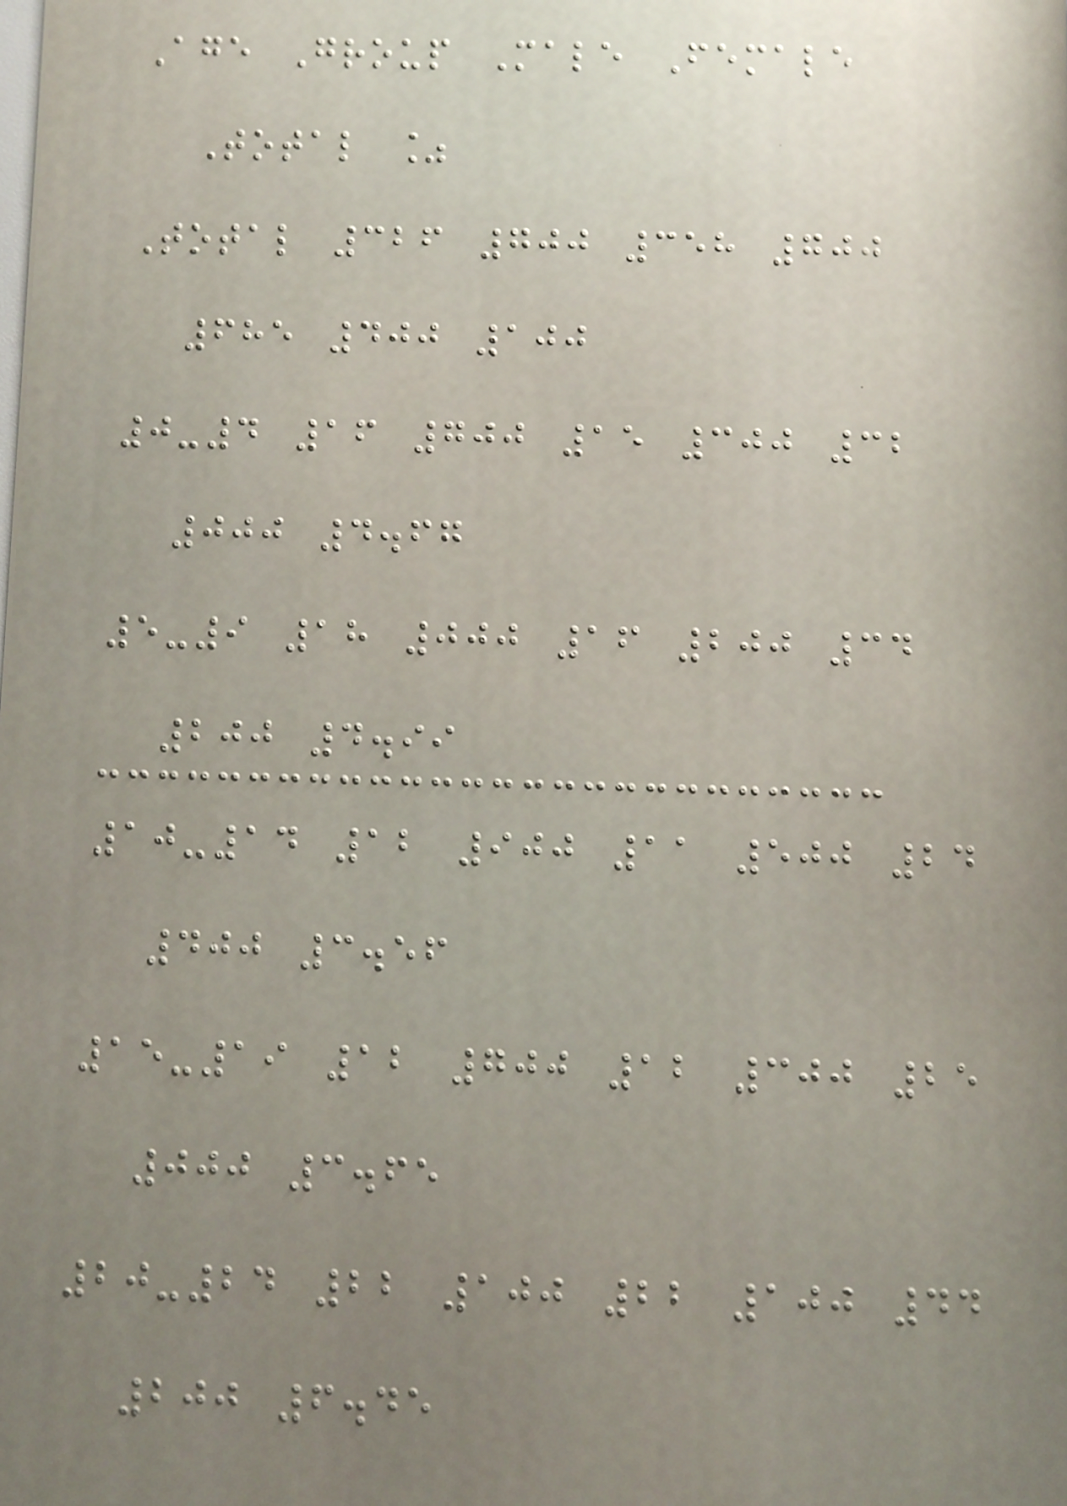Age Group Male Female
Total %
Total 326 700 358 700
685 400 100
0-4 16 700 15 300 32
000 4.67
5-9 18 000 16 200 34
200 4.99
10-14 12 900 11 500 24
400 3.56
15-19 12 700 12 300 25
000 3.65
20-24 22 100 22 100 44
200 6.45
